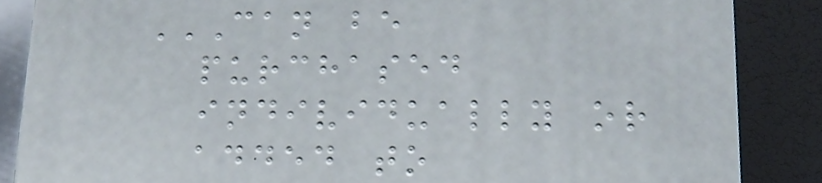CAN BE
PURCHASED
INDIVIDUALLY OR
ADDED TO
